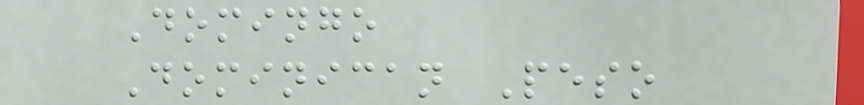Domingo
Dominican Peso
